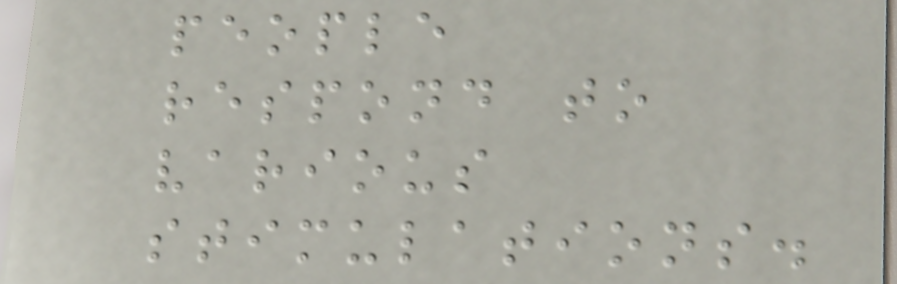people
respond to
various
stimulations.
